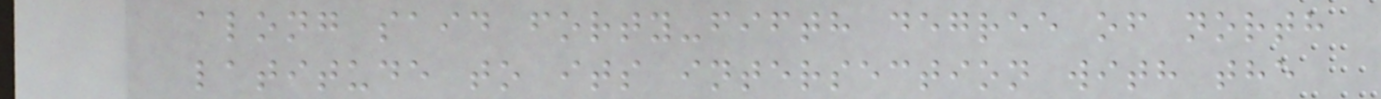along said forty-fifth degree of north
latitude to its intersection with the
